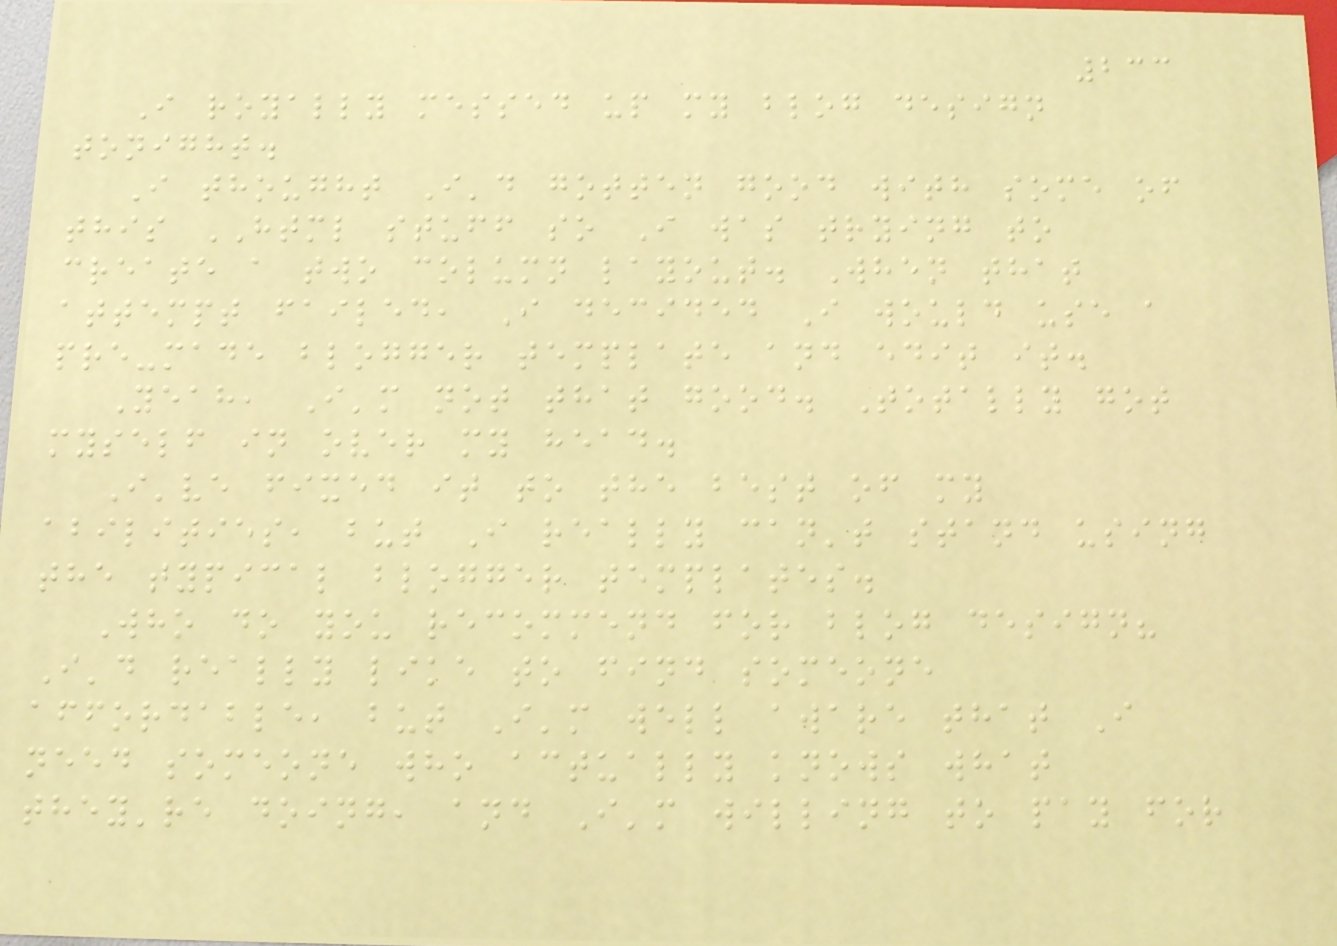233
I royally messed up my blog design
tonight.
I thought I'd gotten good with some of
this HTML stuff so I was trying to
create a two column layout. When that
attempt failed, I decided I would use a
pre-made blogger template and edit it.
Yeah, I'm not that good. Totally got
myself in over my head.
I've fixed it to the best of my
abilities, but I really can't stand using
the typical blogger templates.
Who do you recommend for blog design?
I'd really like to find someone
affordable, but I'm well aware that I
need someone who actually knows what
they're doing, and I'm willing to pay for
